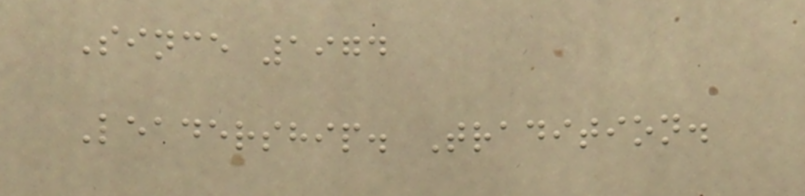Since 1974
Leadership. Tradition.
